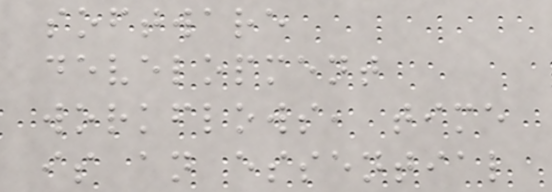software
development
workflows, time
is an essential
